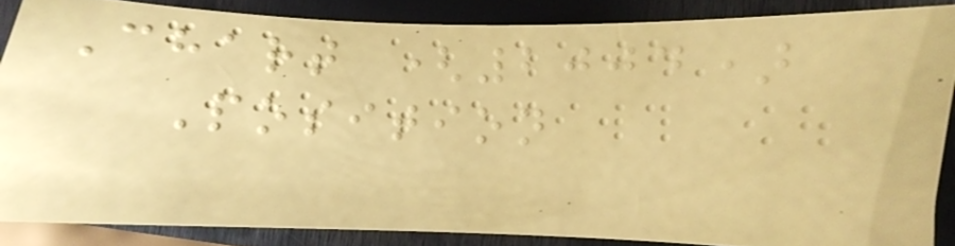Chart (2004)
Position
